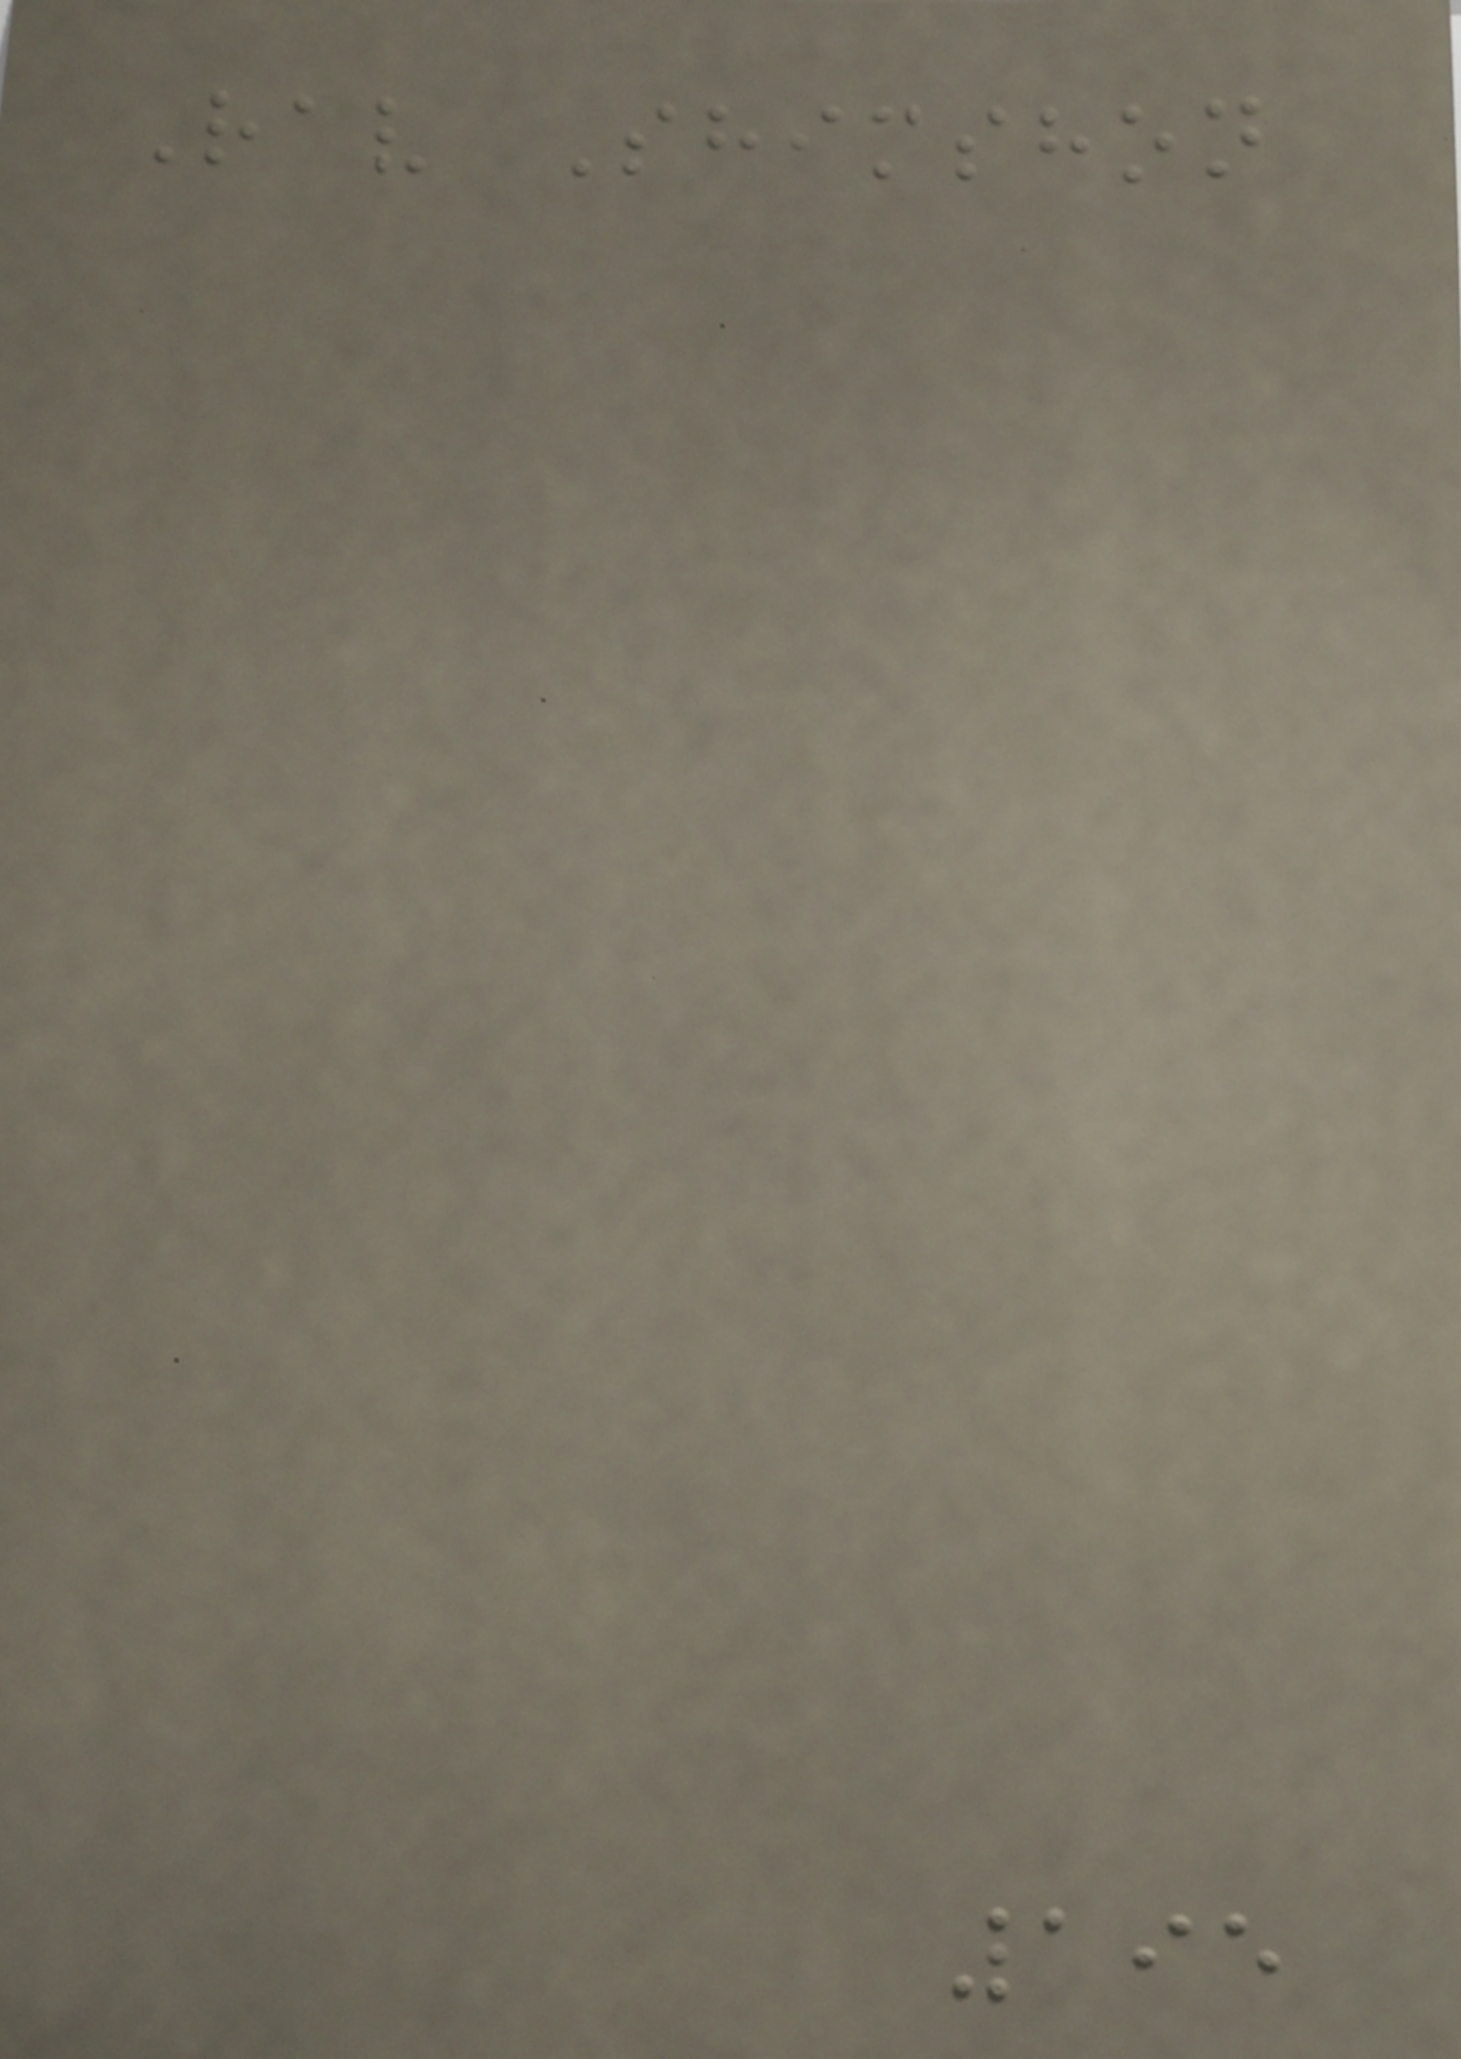Rav Shimshon
195
